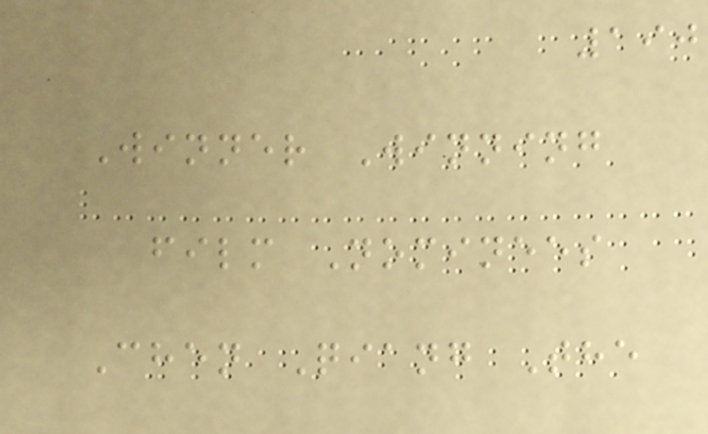190
Winner Winning
film Nominees
Chen Qiang The
